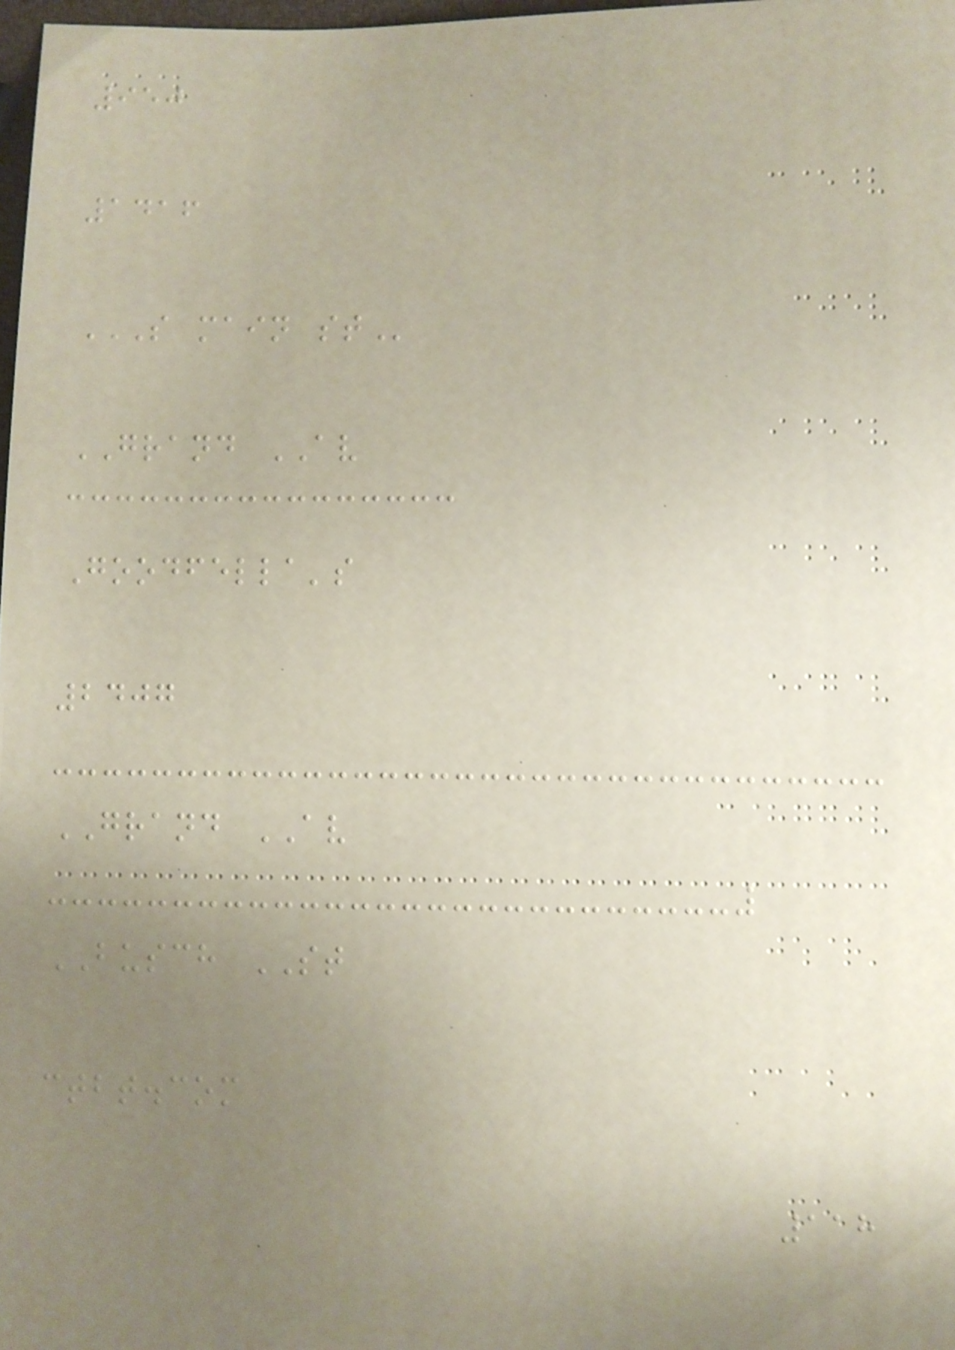950
1416
S MAIN ST
GRAND AV
Goodfella's
2407
GRAND AV
BUSCH ST
ctbt.com
118
